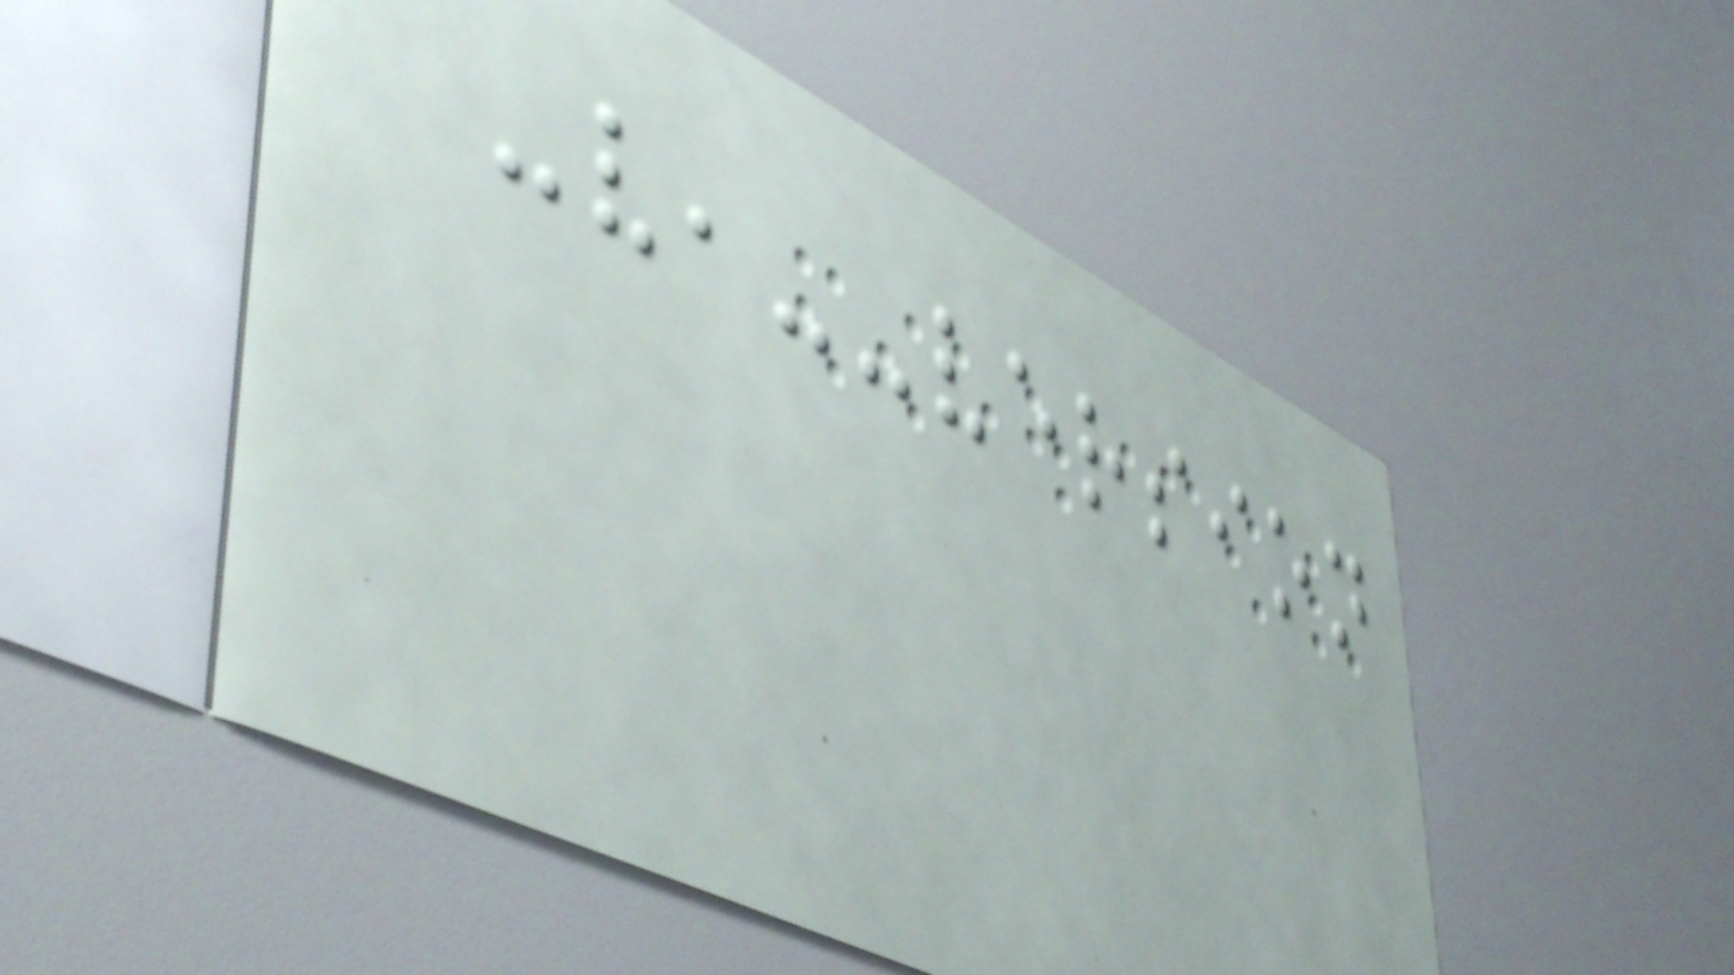-v,--version
